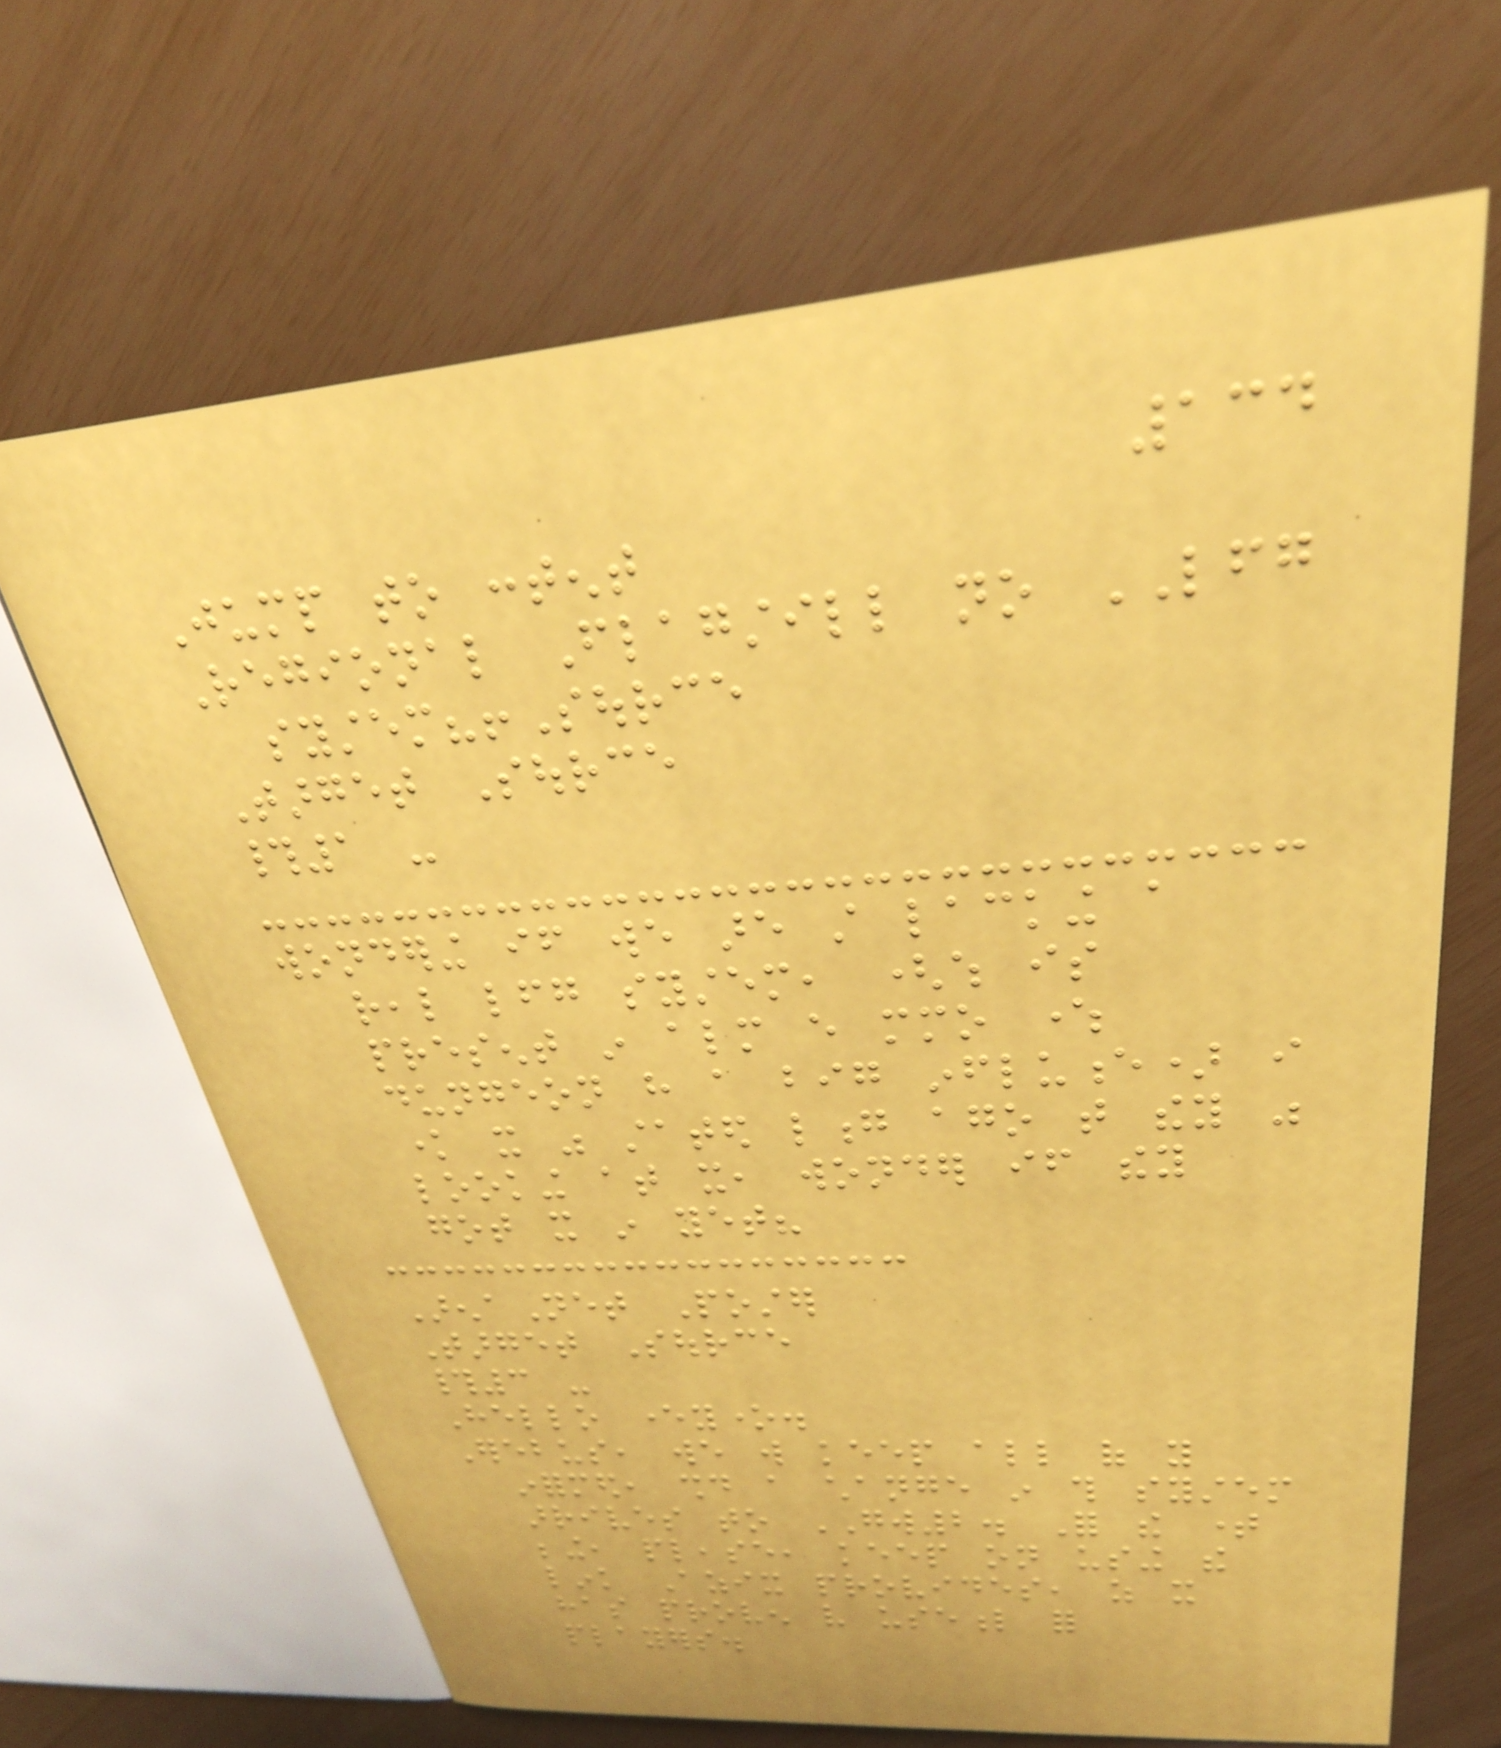134
Jump to content
Regional Flagstill no LFG
system?!Source
Target Source
#1 -
wondering if we are still lacking a
real lfg system, (which is
present in almost every mmo where
dungeon have a big influence) i
know it was stated long ago that they was
looking at it, wonder if they
got it in yet?
ArenaNet Poster
Target Source
#3 -
Hello everyone.
Erebus, we will keep all of you
informed, should a change in this system
arrives to GW2. For the time
being, please, keep on using the
link Azix provides, as it
has proven very useful for
players.
